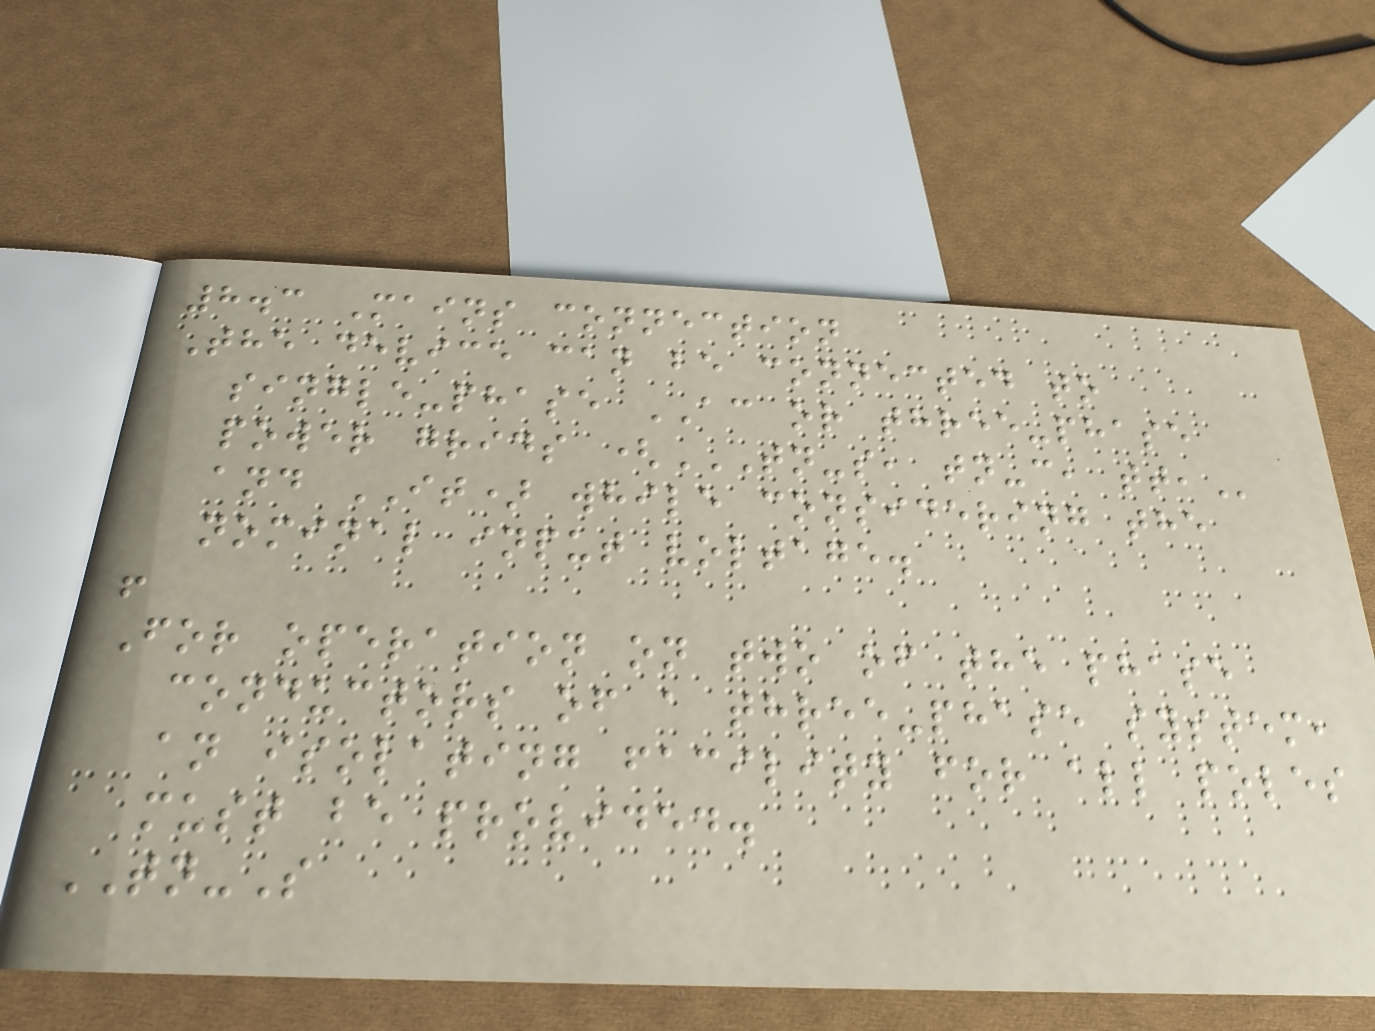8.3 Mains connection
The device can be connected to
single-phase AC or three-phase
power grids (TN-S, TN-C, TT,
and IT) while considering the
nominal input voltage.
!
For operation on two of the phase
conductors of a three-phase system,
an isolating facility for all poles
must be provided.
TN-S
